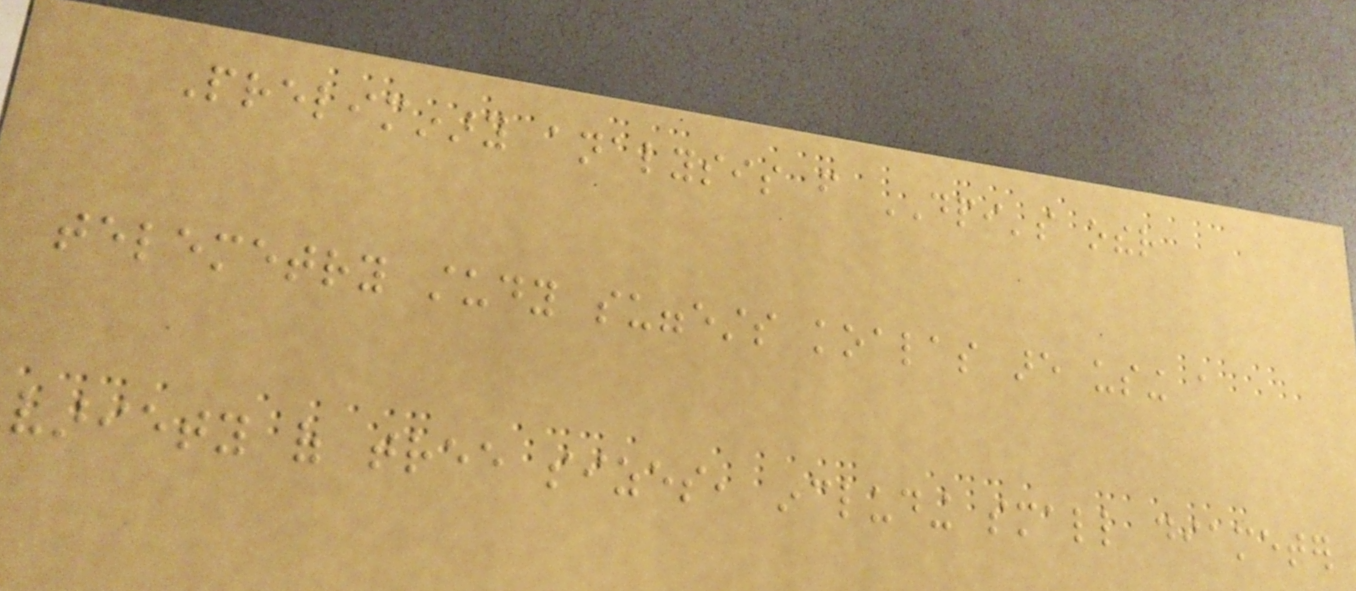Preliminary analysis from DPI's other
telemetry study suggests koalas are using a
variety of tree sizes, including small diameter
